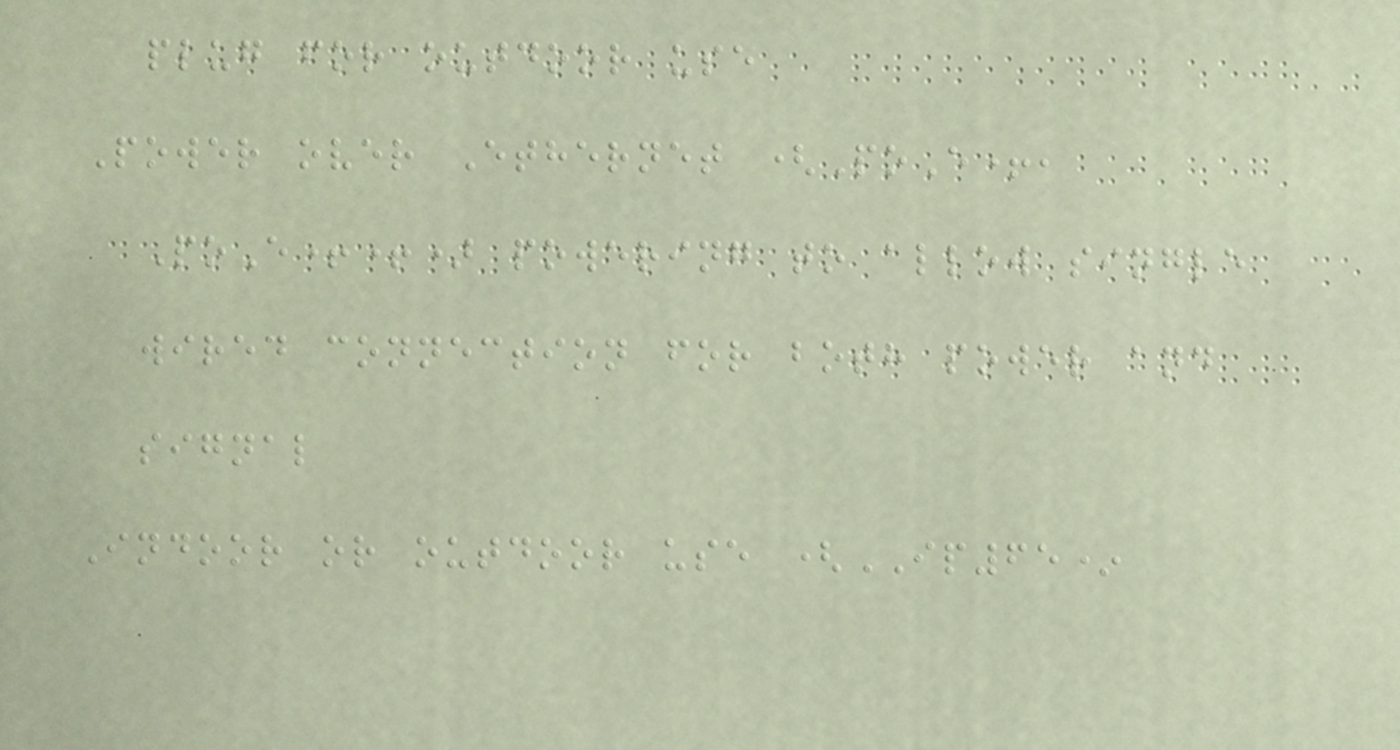plug for outdoor use
Power over Ethernet (PoE+,
PoE++) powering to allow single
wired connection for both power and
signal
Indoor or outdoor use (IP65*
